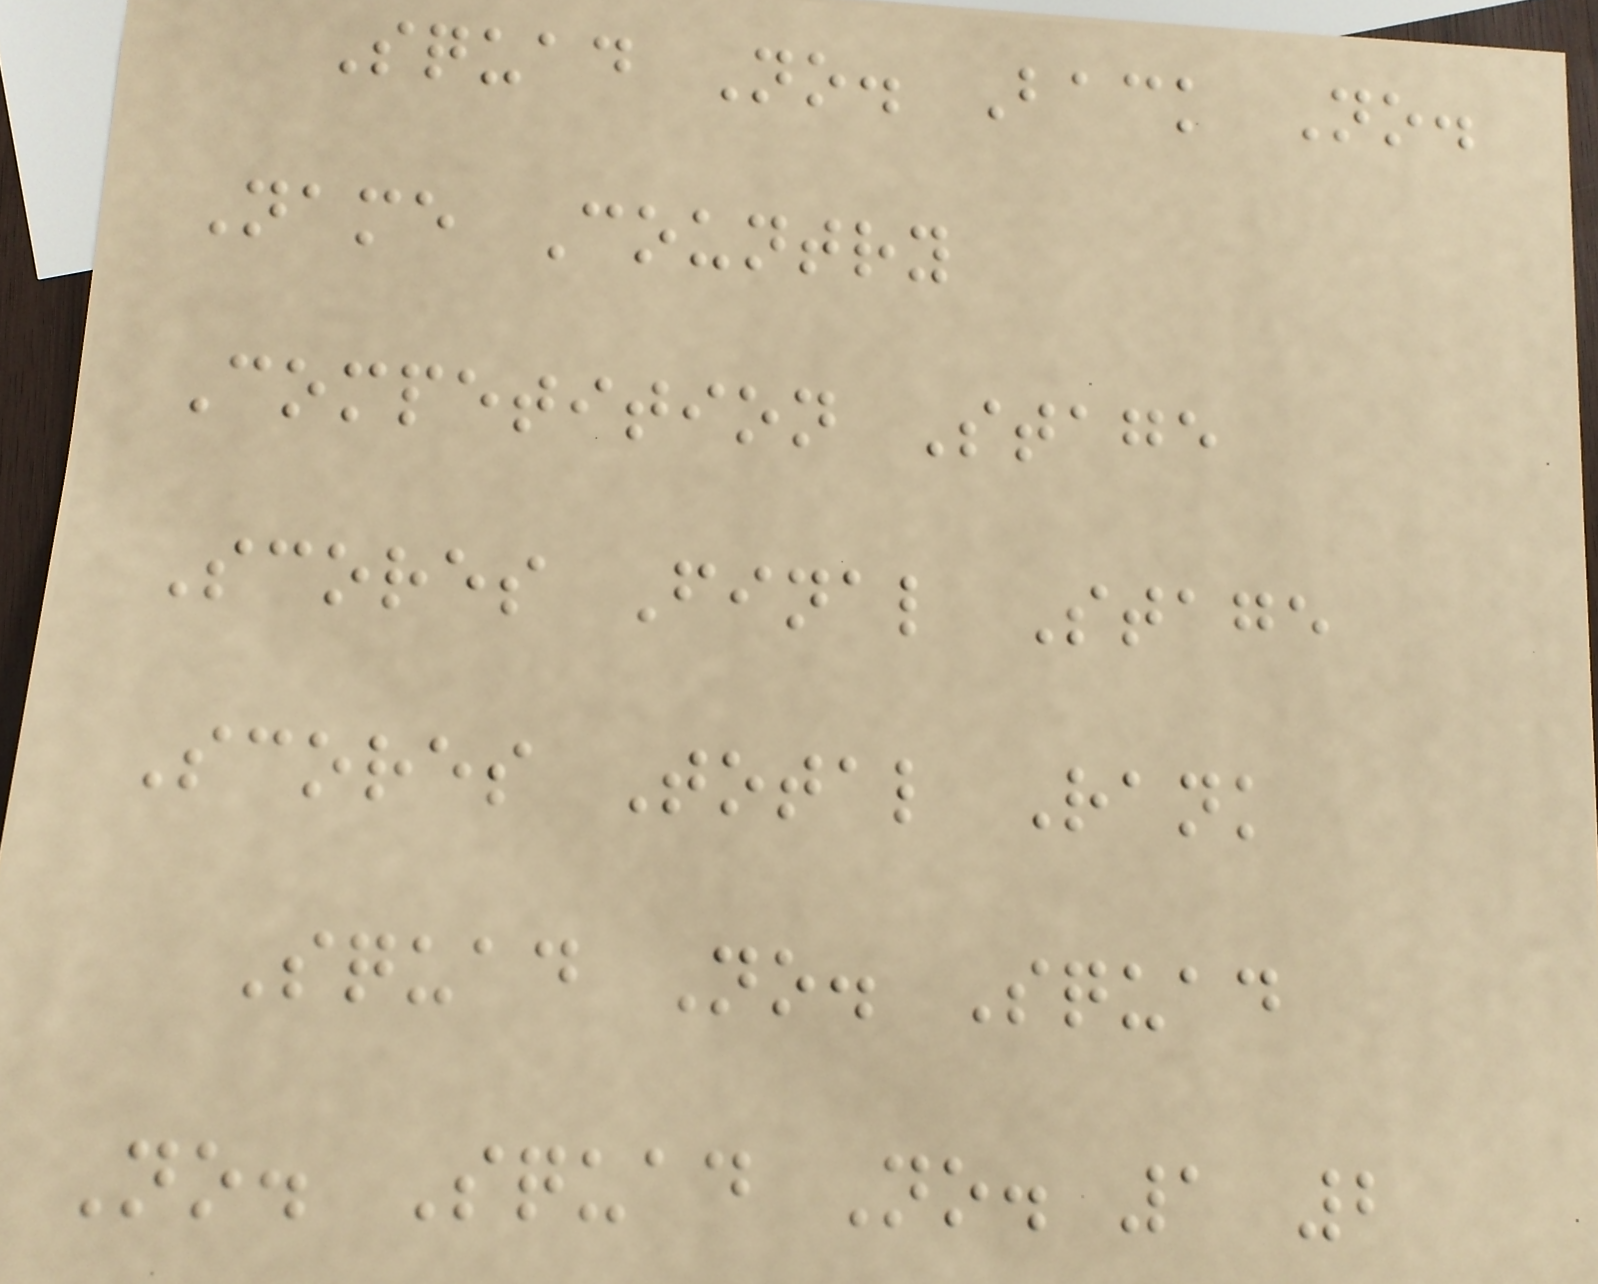Squad No. Back No.
Name Country
Competition Stage
Scores Final Stage
Scores Total Rank
Squad No. Squad
No. Squad No. 1 2
